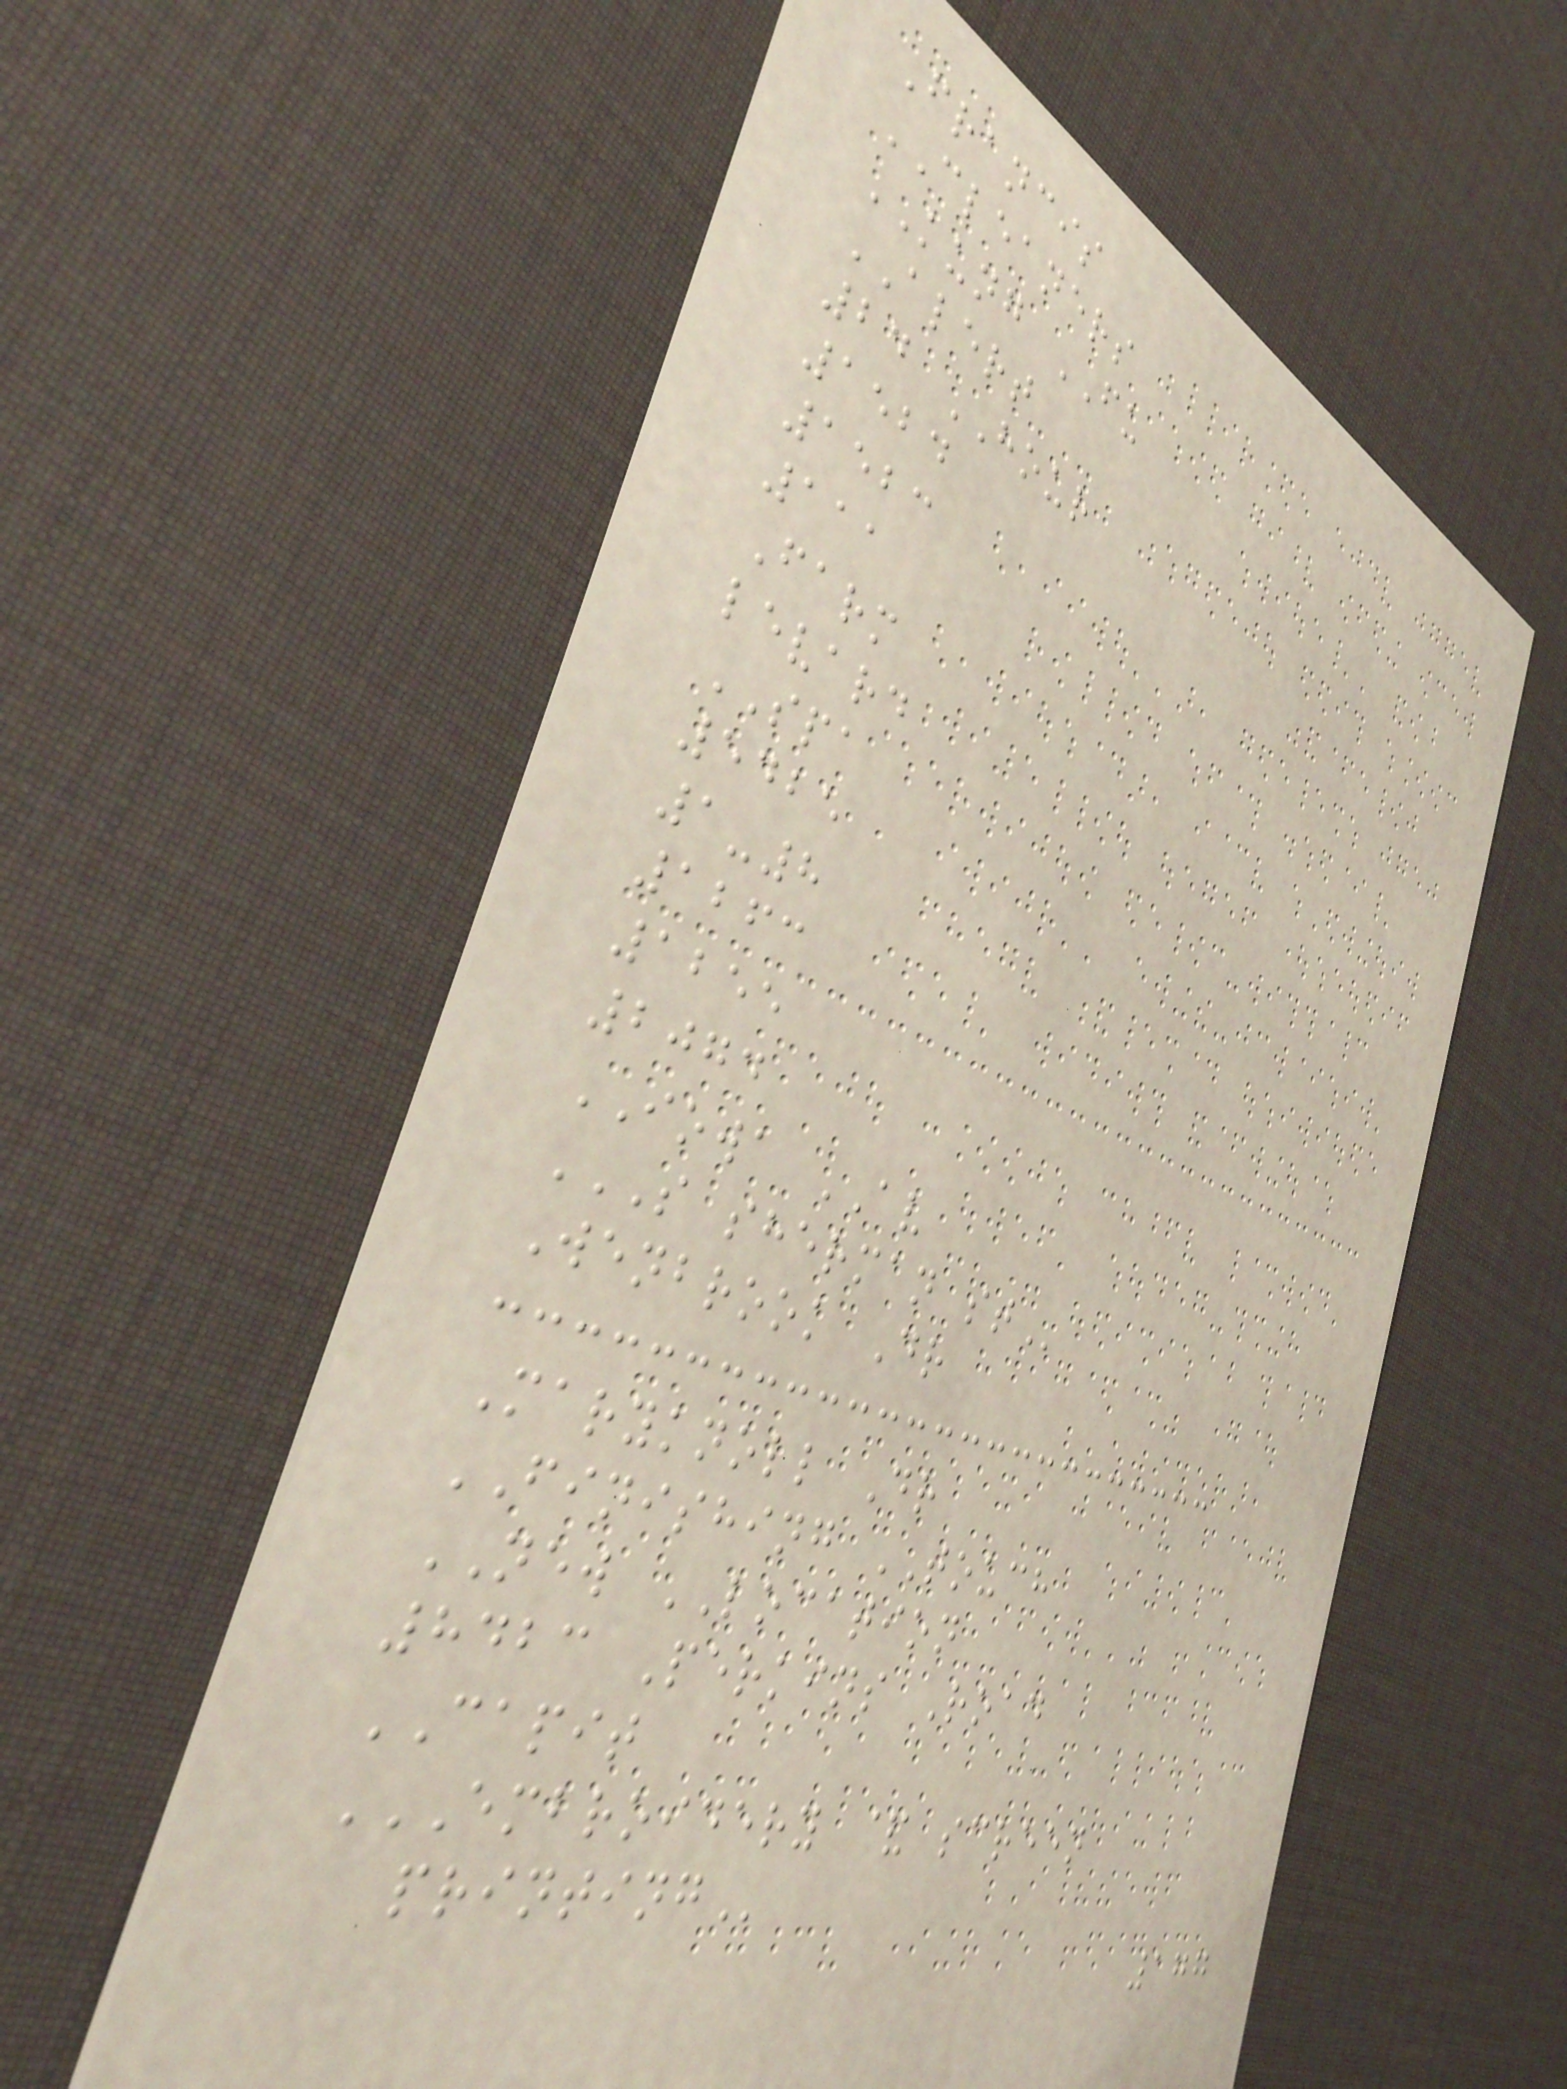Francis
CLEANERS
KUNG FU
ALERT
24 HOUR
1524
1523
111
Farm
levard
SPA
5425
1-8
1263
1255
2074
IOWA AV
S SHERMAN ST
Wenbrook Dr
Maryknoll Dr
FINISHING TOUCH
NEW LOCATION
8423 Perkins Road
CAPIT
EMBROIDERY & SCREEN
PRINTING
177
